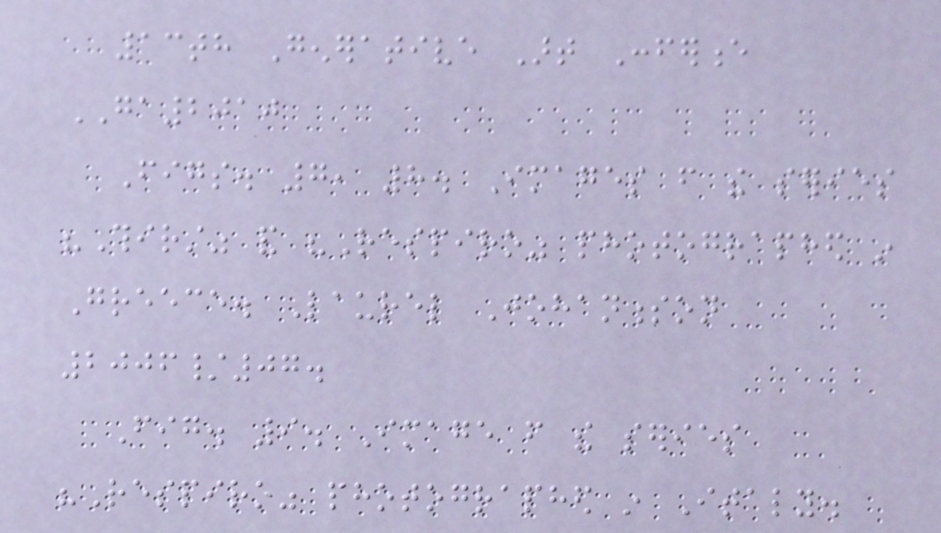13th Generative Art Conference
GA2010
Figs. 7, 8. Images from the series
"Thirst" and "Respiro" photographed in
Greece. Laurel Johannesson
2006/07.
Fig. 9. Image from the series
"Respiro" photographed in Italy.
